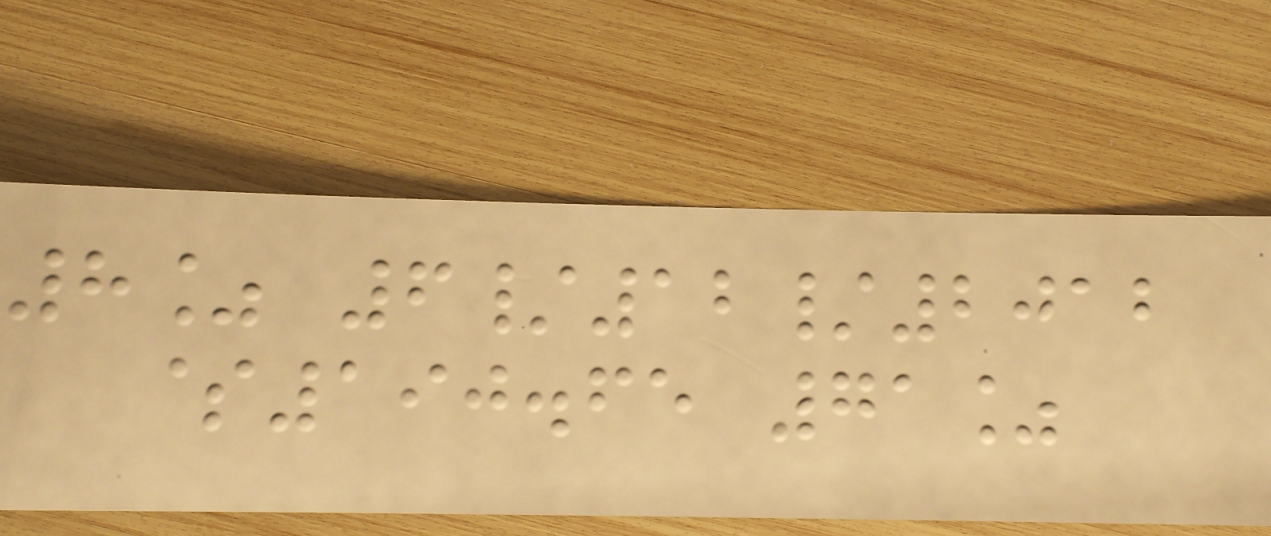8% 6/12/2012
$190.65 71%
